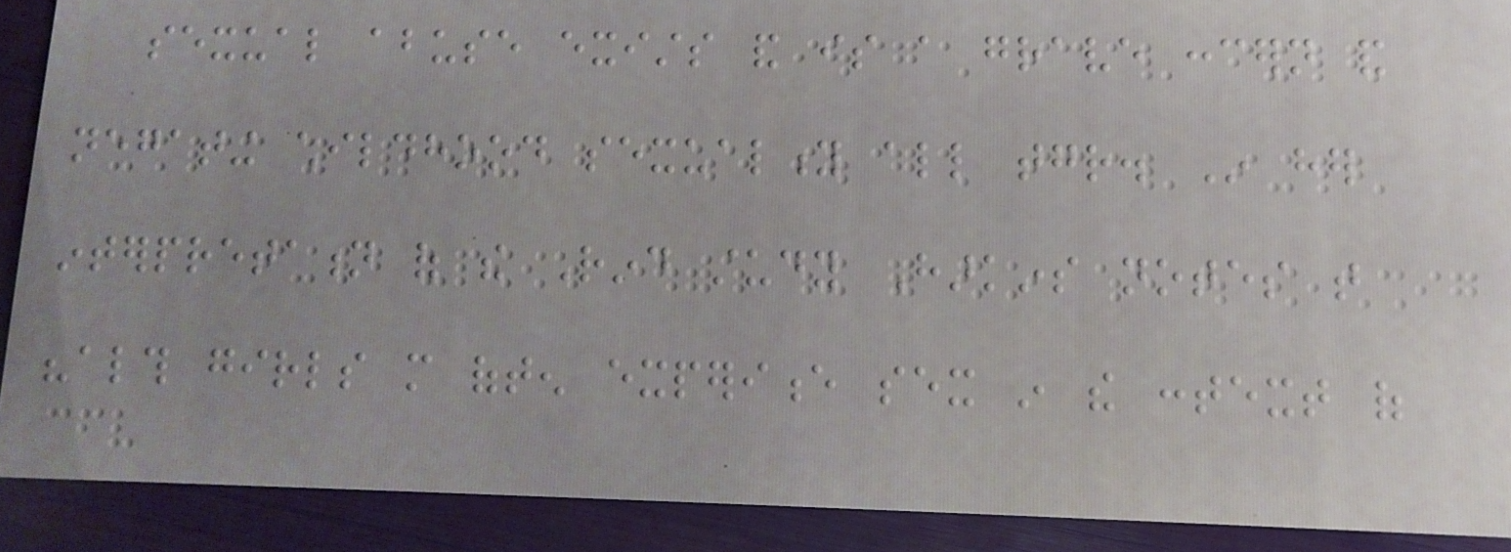sexual abuse exists and is a grave concern and
negating childhood sexuality all together. In her
interpretation of the Rind study Harkins notes that
"although girls more often experience sex in the context of
